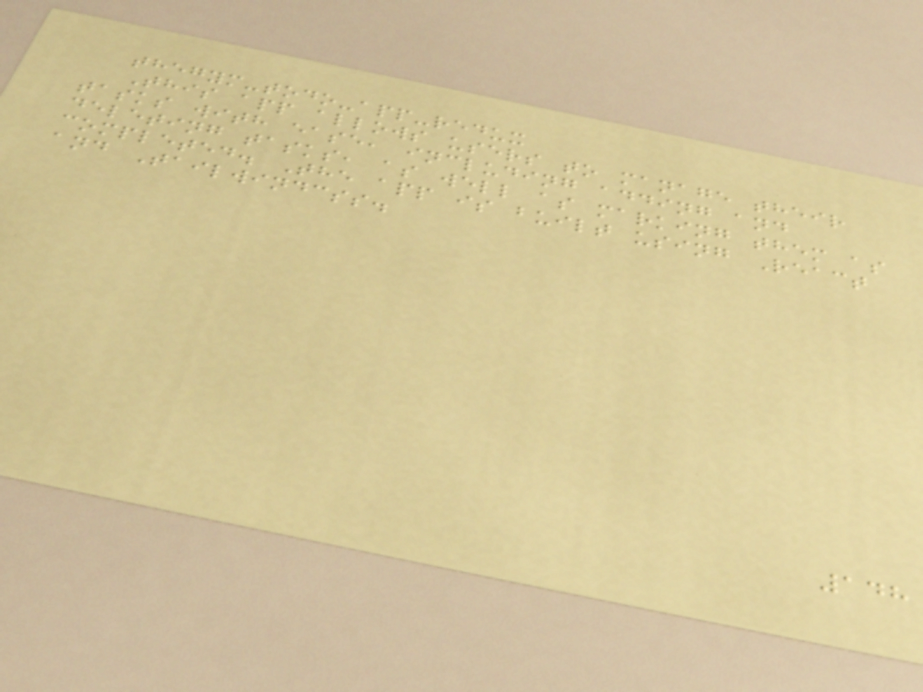thegym-todo-app-redux
This app allows users to manage their
tasks with ease, including adding and
deleting tasks, as well as marking them as
completed. The app is built using React
and Tailwindcss.
148
